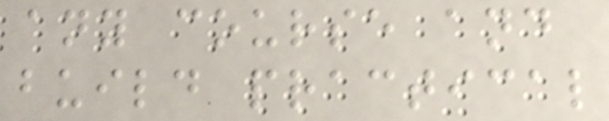any course and
build practical
